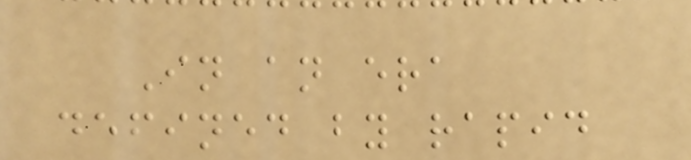In an era
defined by rapid
